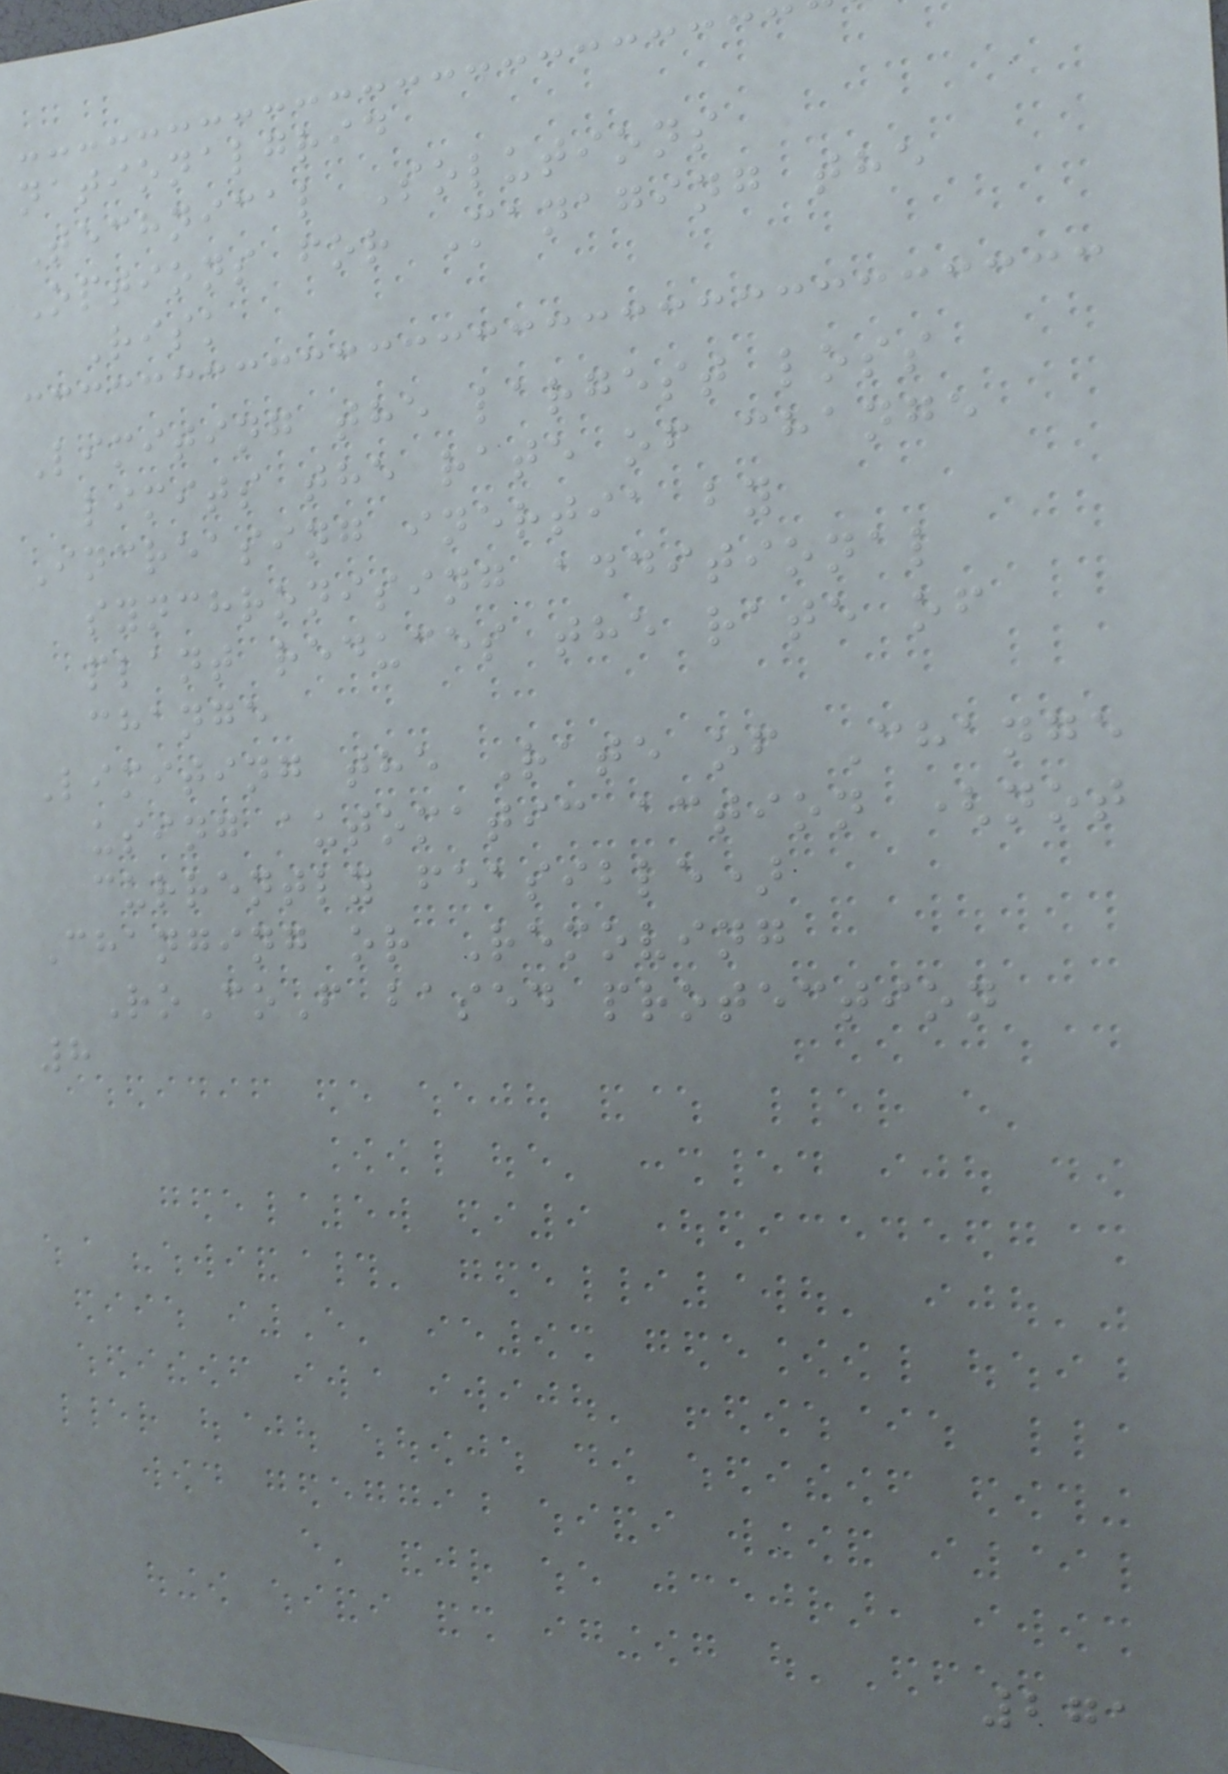nationalgrid
Technical Solutions
Options for Managing the
Risk
Limiting the largest loss
limits the rate of change
Increasing inertia by
synchronising additional
plant reduces the rate of
change
Limiting the Rate of Change
using automatic action (not
currently feasible)
Changing or Removing
RoCoF based protection
8
271
